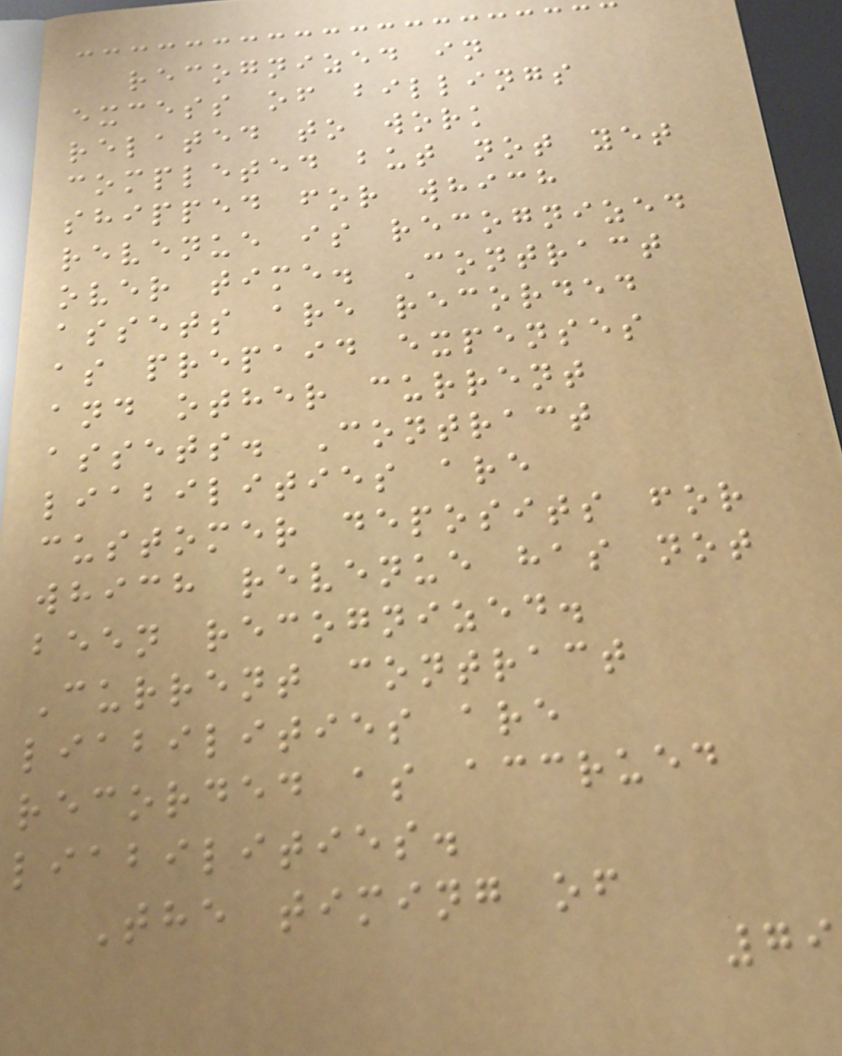recognized in
excess of billings
related to work
completed but not yet
shipped for which
revenue is recognized
over time. Contract
assets are recorded
as prepaid expenses
and other current
assets. Contract
liabilities are
customer deposits for
which revenue has not
been recognized.
Current contract
liabilities are
recorded as accrued
liabilities.
The timing of
79
